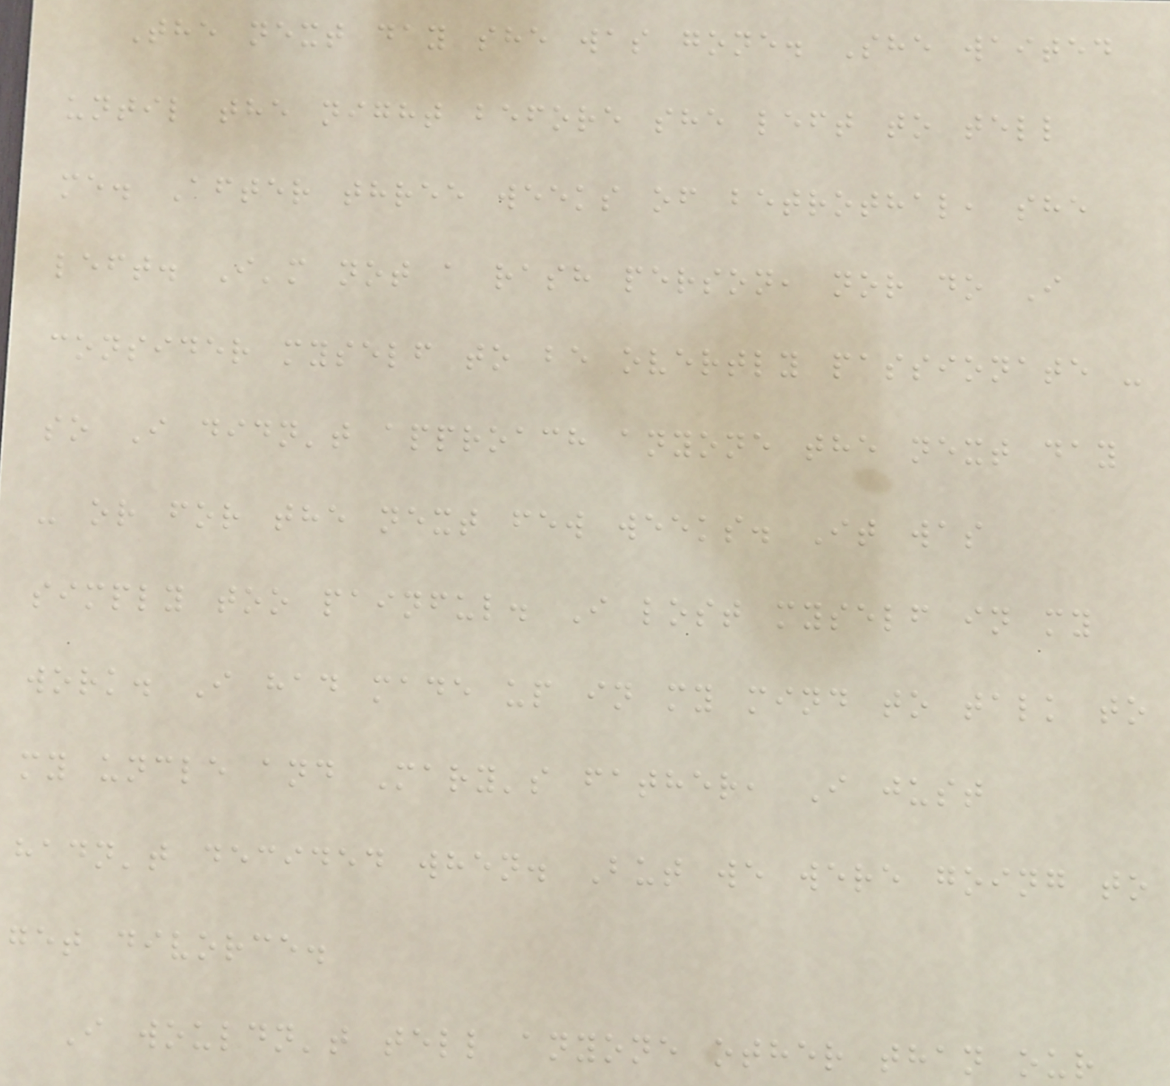The next day she was gone. She waited
until the night before she left to tell
me. After three weeks of betrothal, she
left. I'm not a rash person, nor do I
consider myself to be overtly passionate -
so I didn't approach anyone the next day
- or for the next few weeks. It was
simply too painful. I lost myself in my
work. I had made up in my mind to talk to
my uncle and Mary's father, I just
hadn't decided when. But we were going to
get divorce.
I wouldn't tell anyone other than our
